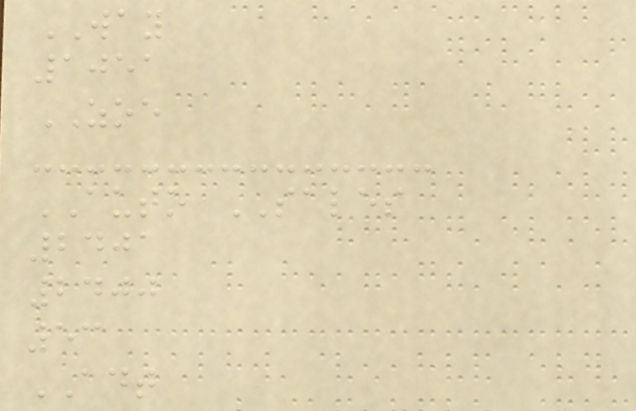WAY
1051
ZOE
AUTO SALES
2401
2400
53
ADT
